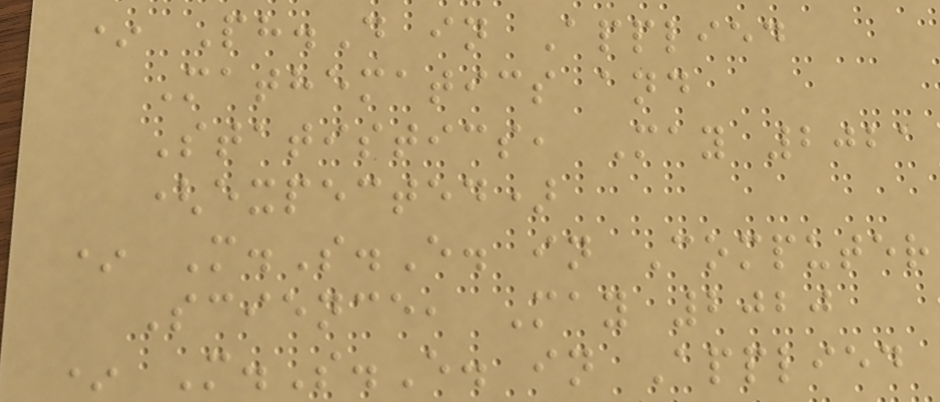* Ph.D in Applied
Mathematics and
Statistics, May 2021
(expected)
* M.S.E. in Computer
Science, May 2020
* M.S.E. in Applied
